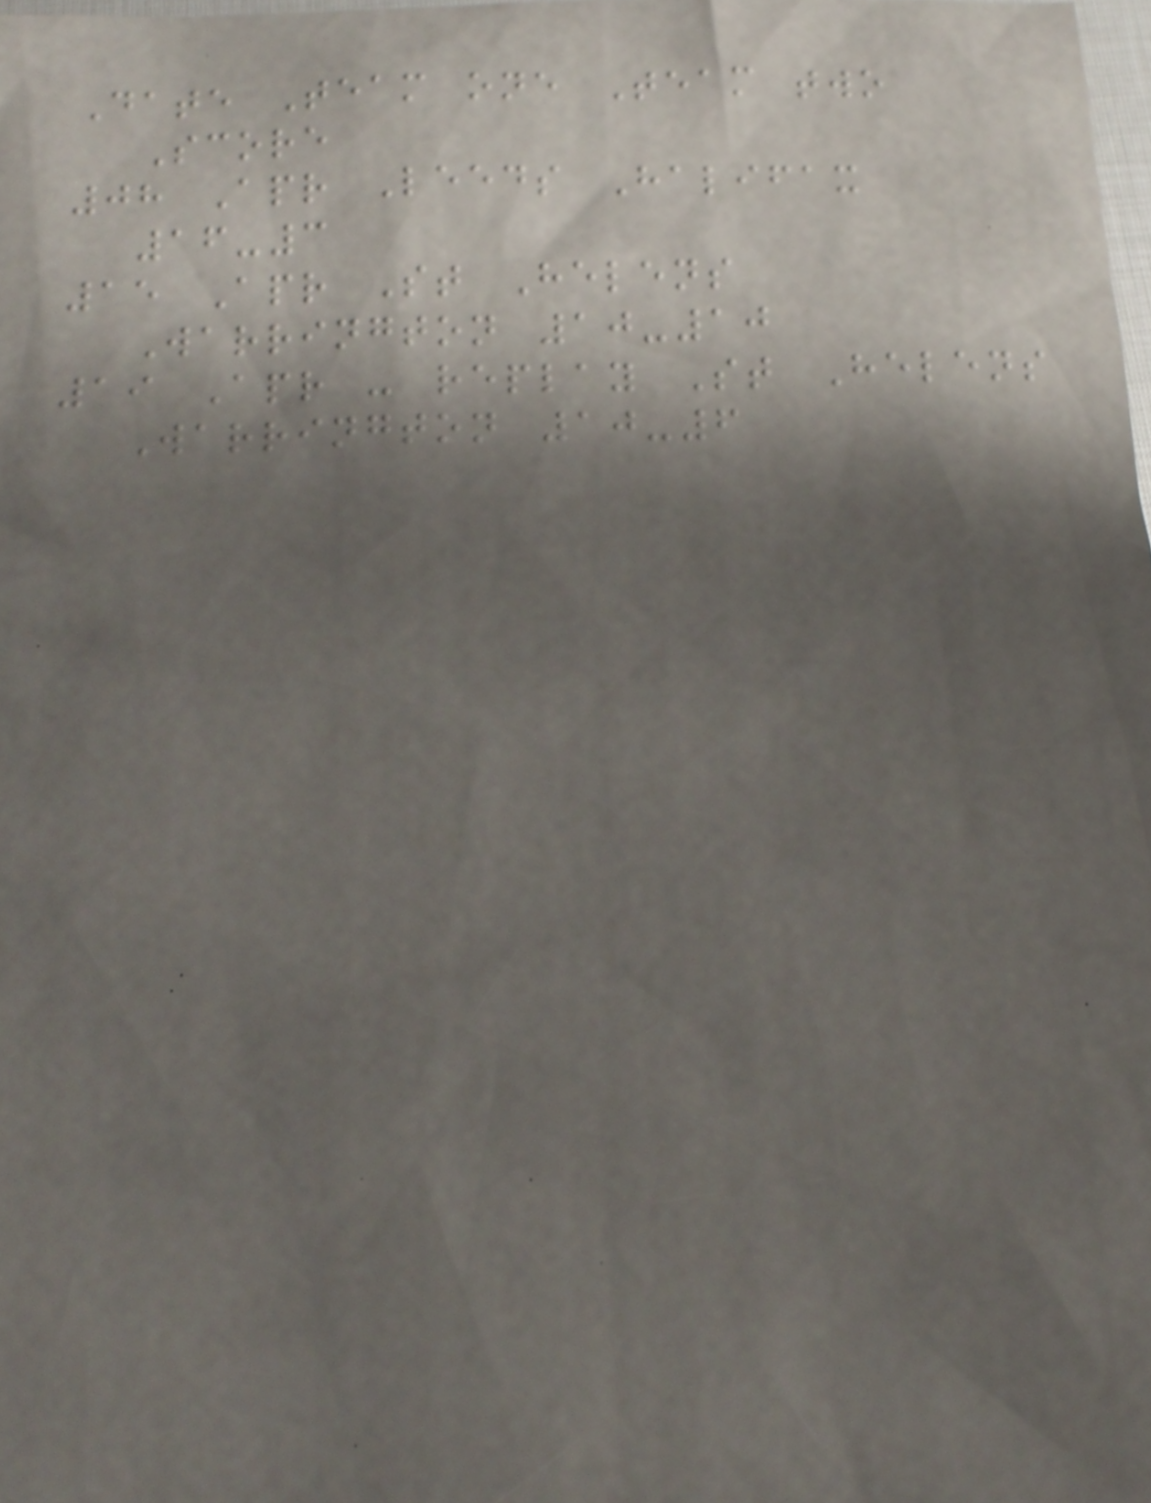Date Team one Team two
Score
08 Apr Leeds Halifax
16-3
15 Apr St Helens
Warrington 10-10
19 Apr - replay St Helens
Warrington 10-6
